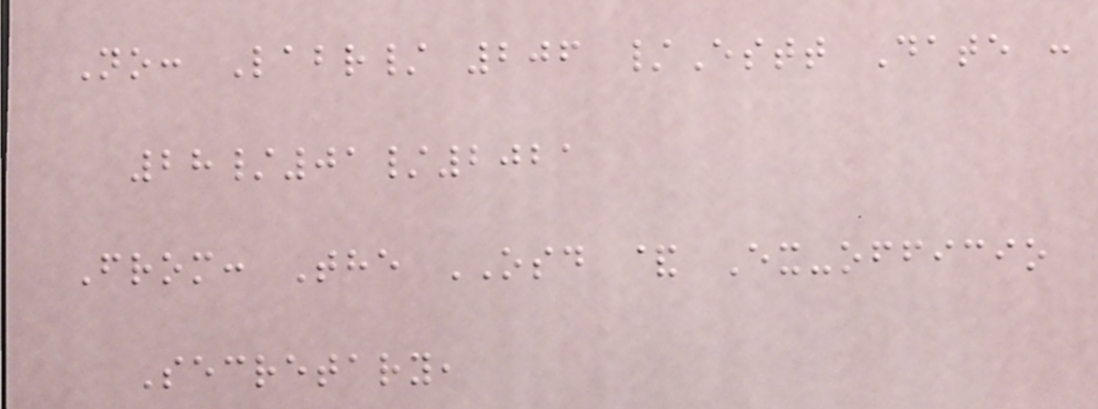No: Labr/ 206 /Estt Date :
28/01/2021
From: The OSD & Ex-officio
Secretary,
